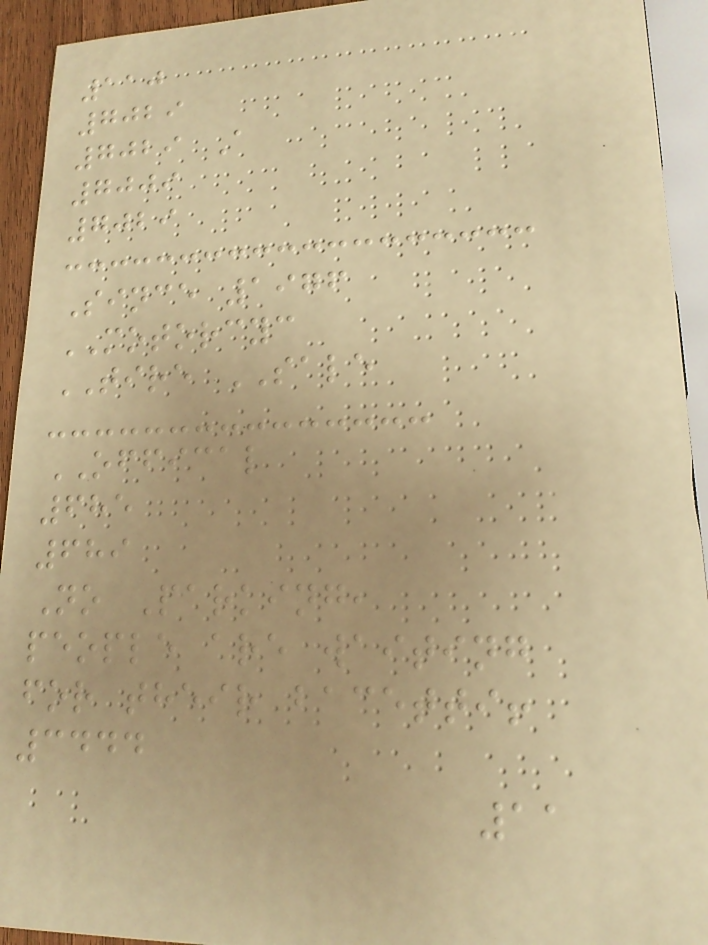110
7029
7029 A
7009
7029
Since 1976
MOTORCYC
TIRE SALE
OFFICAL
685
689
No Parking,
people are waiting
for their bacetti!
3444
11
